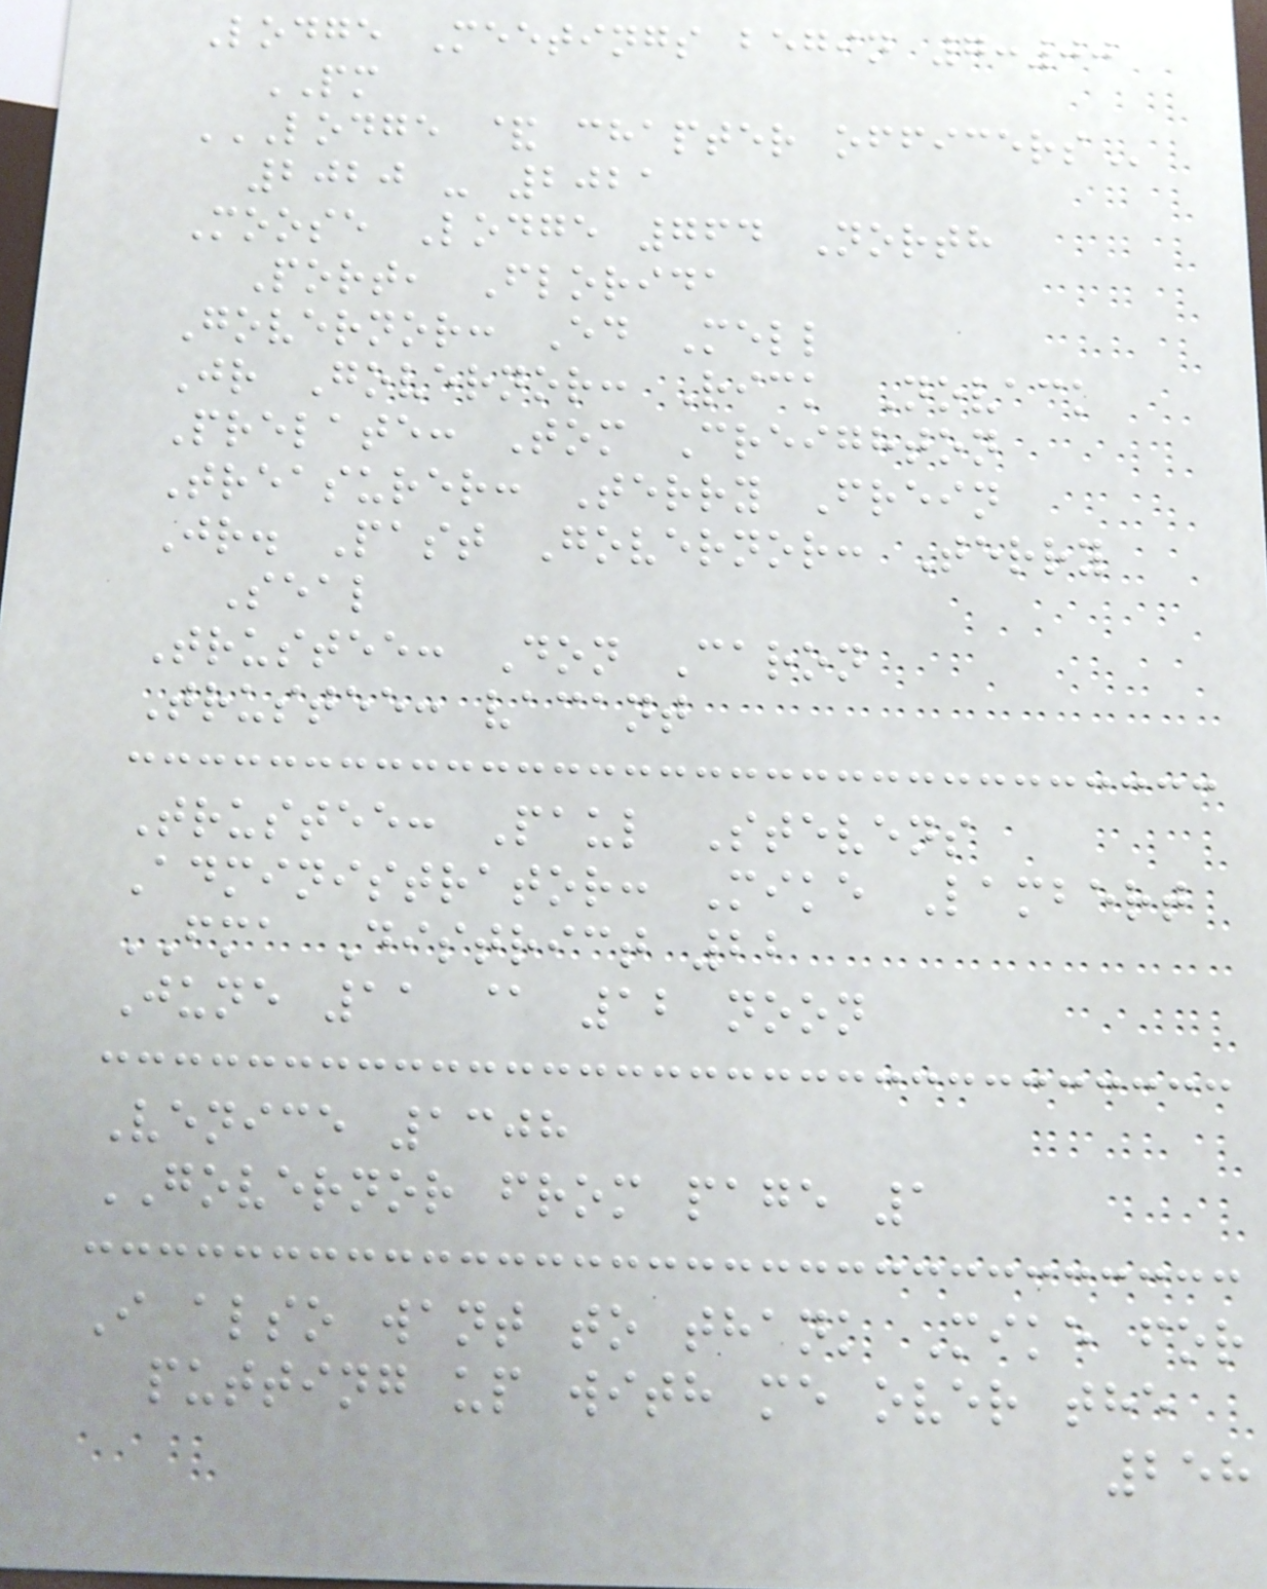Lodge Meetings begin 7:00
PM
LODGE & CHAPTER OFFICERS
2020 - 2021
Moose Lodge 764 North
Port, Florida
Governor: Ed Mell
Jr Governor: Rick Novack
Prelate: Tom Creighton
Treasurer: Terry Frein
Jr. Past Governor: Terry
Seal
Trustee: Don Caron
Trustee: vacant
Trustee: Paul Stevens
Administrator: Mike Lambert
FMA District 22
June 11 @ 12 noon
Venice 1308
GOVERNOR from page 1
I also want to thank Mike for
putting up with me over the
258
